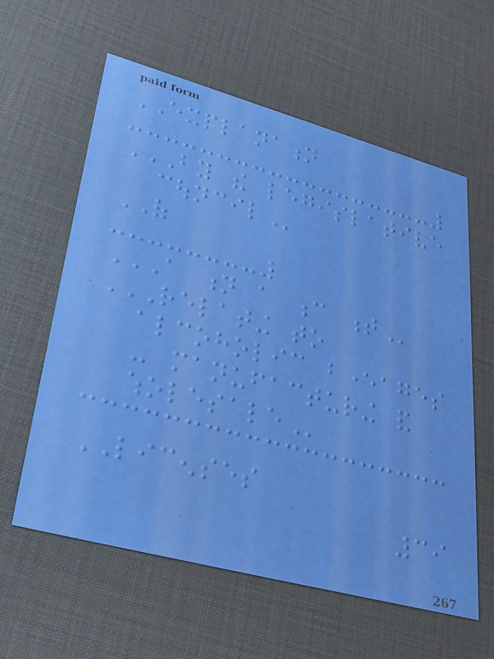EXPLANATION
BY THE LEGISLATIVE
COUNCIL
OF
A N A C T
RELATING TO
ALCOHOLIC BEVERAGES
- MANUFACTURING AND
WHOLESALE
LICENSES
39
